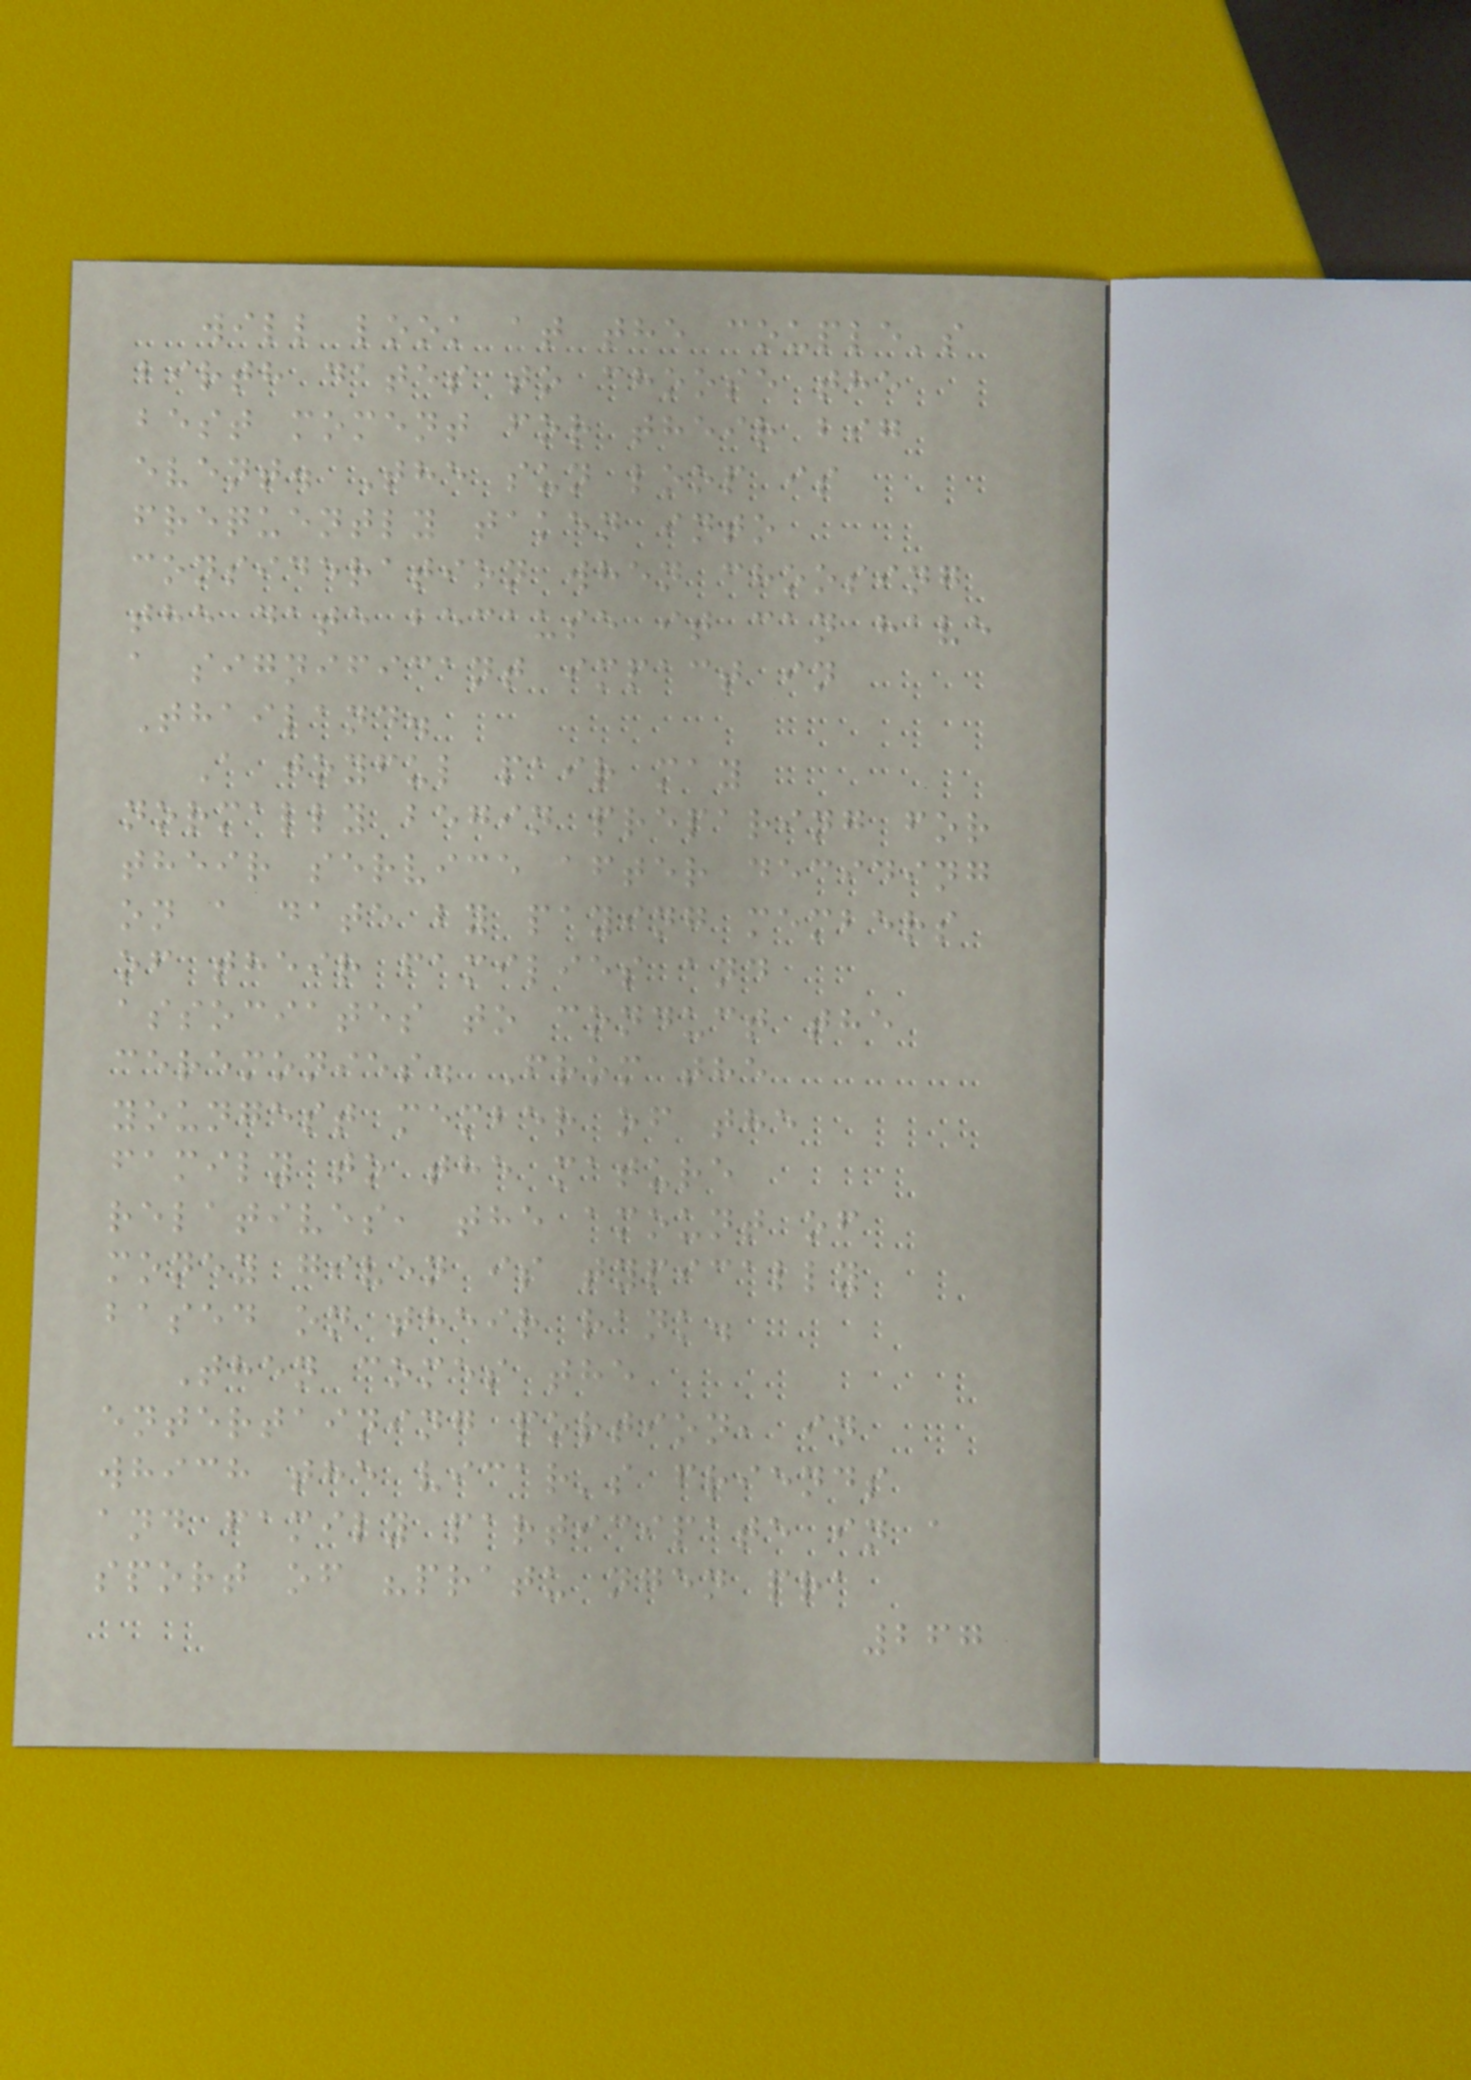will look at the couple's
birth dates to choose the
best moment for their big
event. The sun loop is
frequently taken into
consideration when choosing
the date because it can have
a significant impact in
Thailand.
A joyful pair may
normally begin preparing for
their service after deciding
on a date by paying members
of their families and
associates to conduct the
ceremonies. From the
youngest member of the
family to the mature
relatives, the amount of
money given is typically
based on their rank.
Then comes the
entertaining portion, in
which the vicar's friends
and family participate in a
sport of "pratu ngen pra
267
